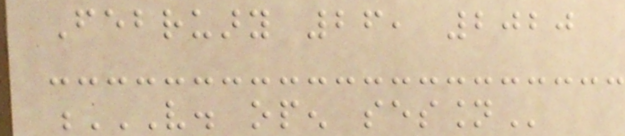February 26, 2020
V. OPEN SESSION
